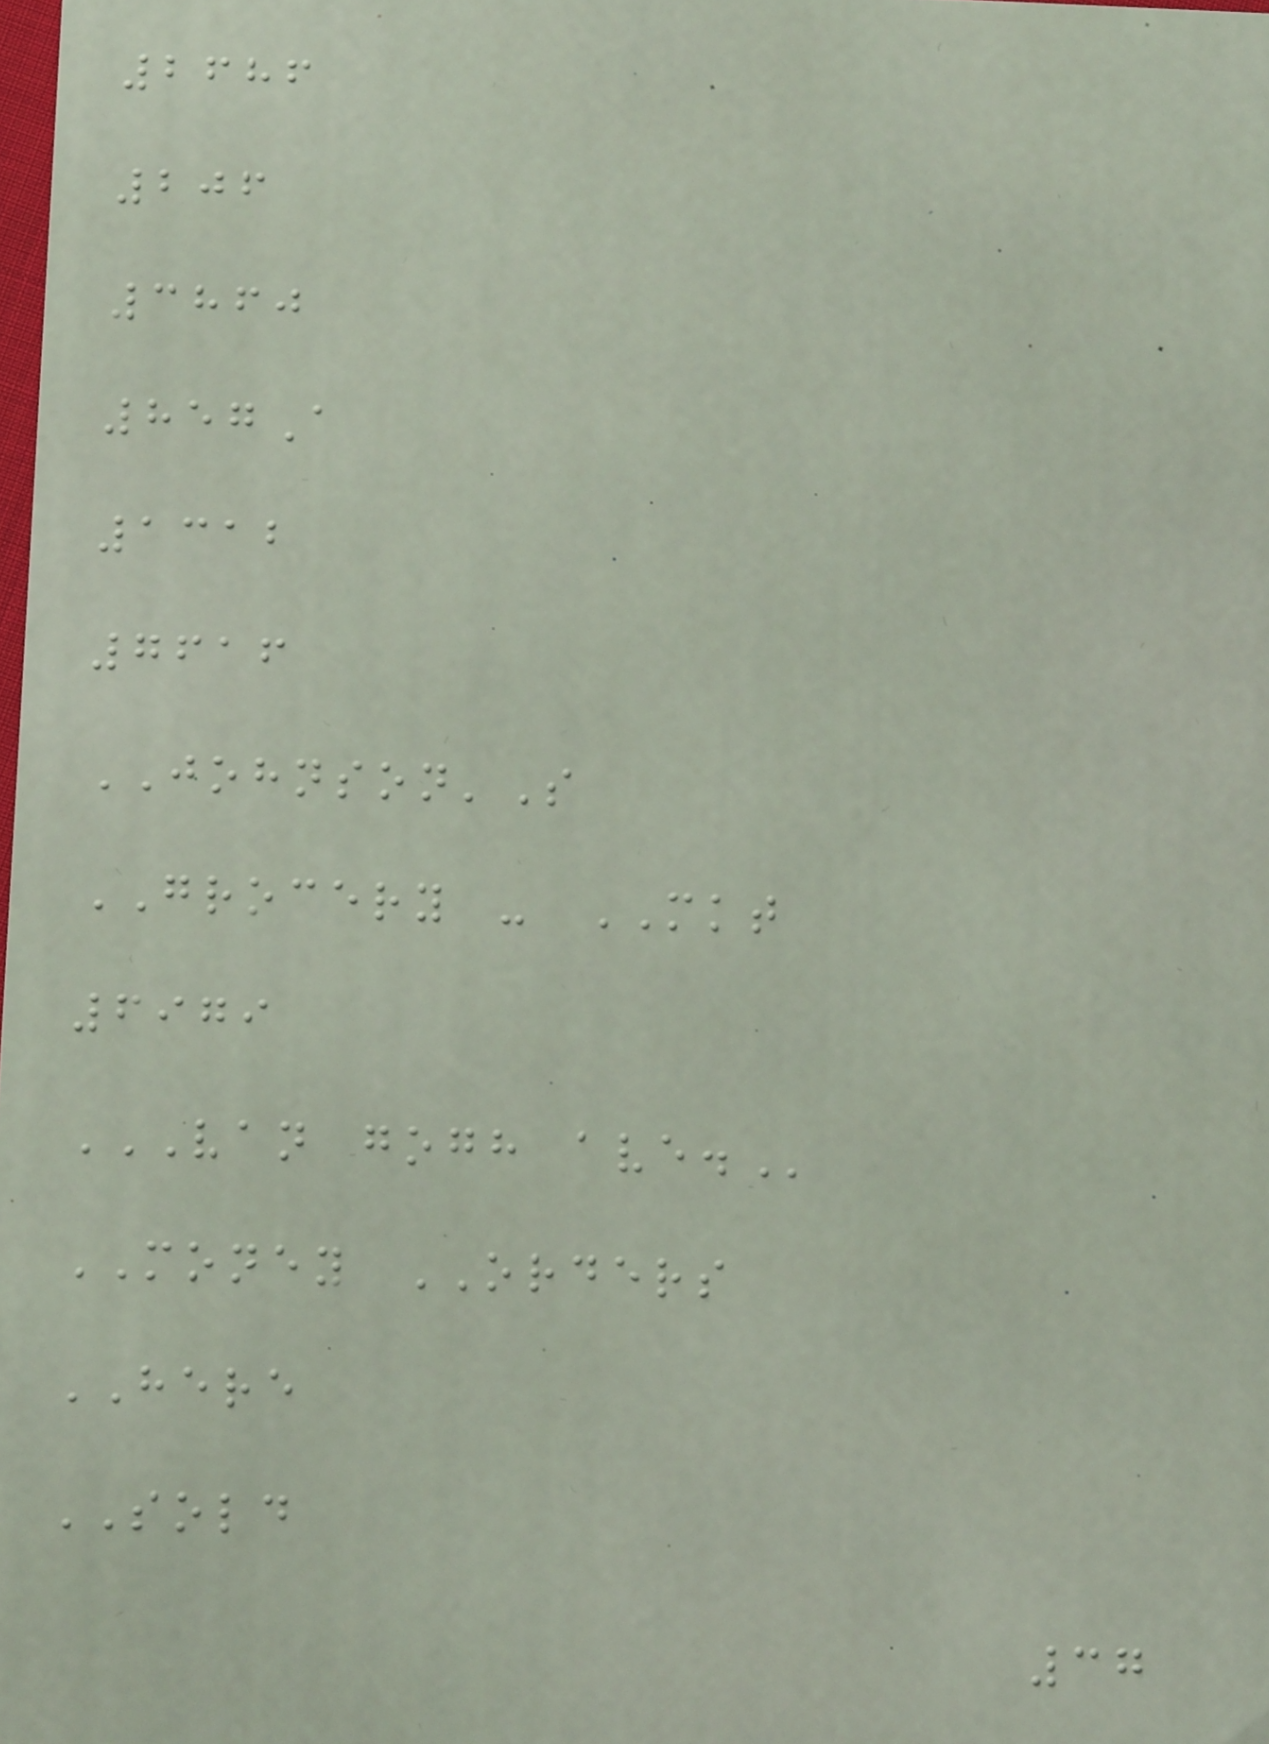2686
206
3860
857A
1312
7616
JOHNSON'S
GROCERY - MKT
6979
VAN GOGH AVE.
MONEY ORDERS
HERE
SOLD
37
